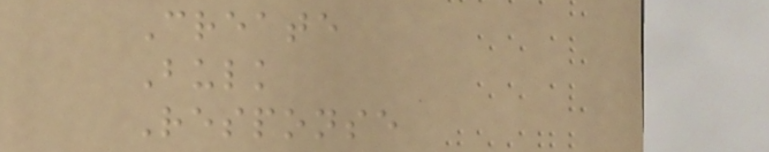Create
Bulk
Response
